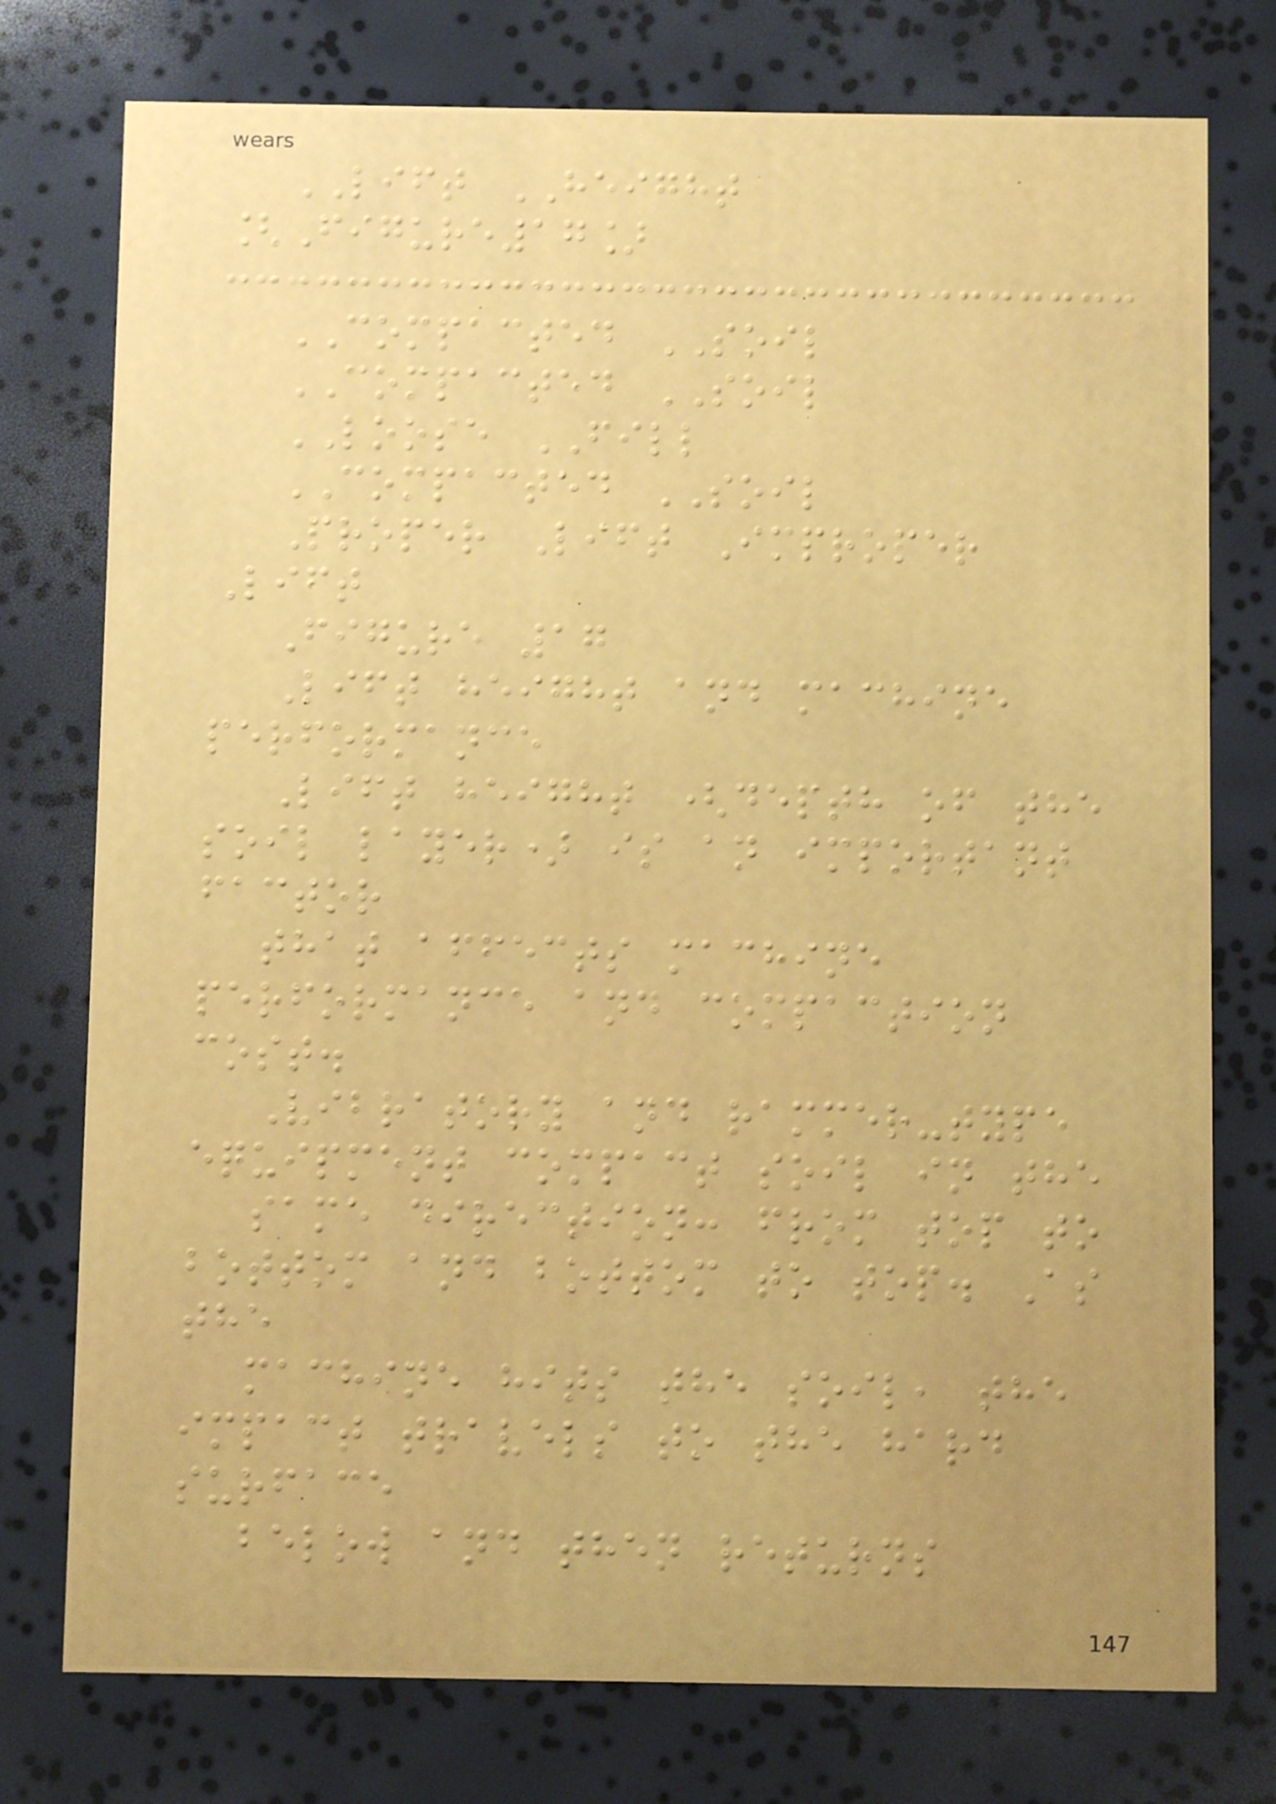LIFT HEIGHT
[Figure17]
COMPACTED SOIL
COMPACTED SOIL
LOOSE FILL
COMPACTED SOIL
Proper Lift Improper
Lift
Figure 17
Lift height and machine
performance
Lift height (depth of the
soil layer) is an important
factor
that affects machine
performance and compaction
cost.
Vibratory and rammer-type
equipment compact soil in the
same direction: from top to
bottom and bottom to top. As
the
machine hits the soil, the
impact travels to the hard
surface
below and then returns
